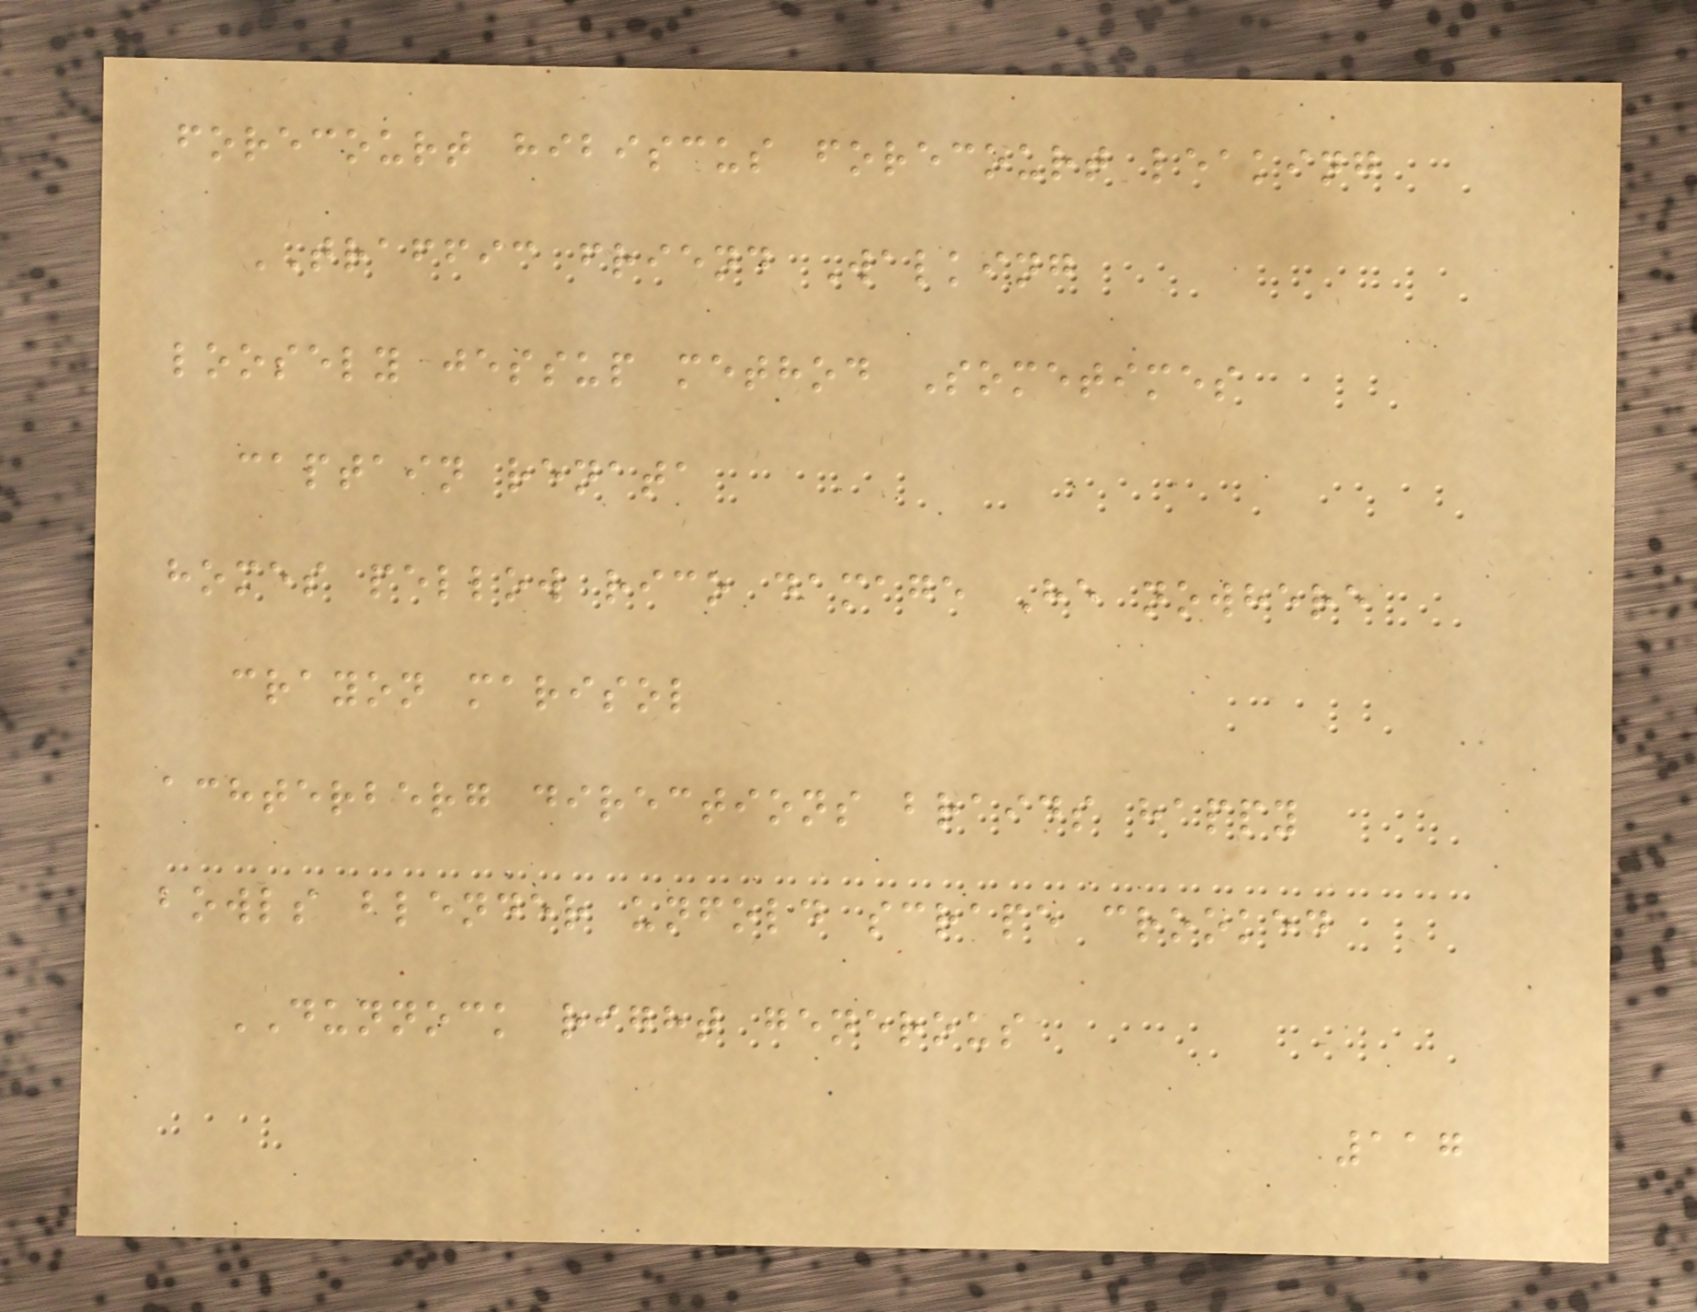forecourt hibiscus forecourt leaking
TRAFFIC friend Walking
loosely jessup method Sometimes
captain renata
homes pellow rico damage He nowhere
crayon marisol
achterberg directions braids happy
bowls blender unfold scrape crooked
DUNNOCK right generous
117
